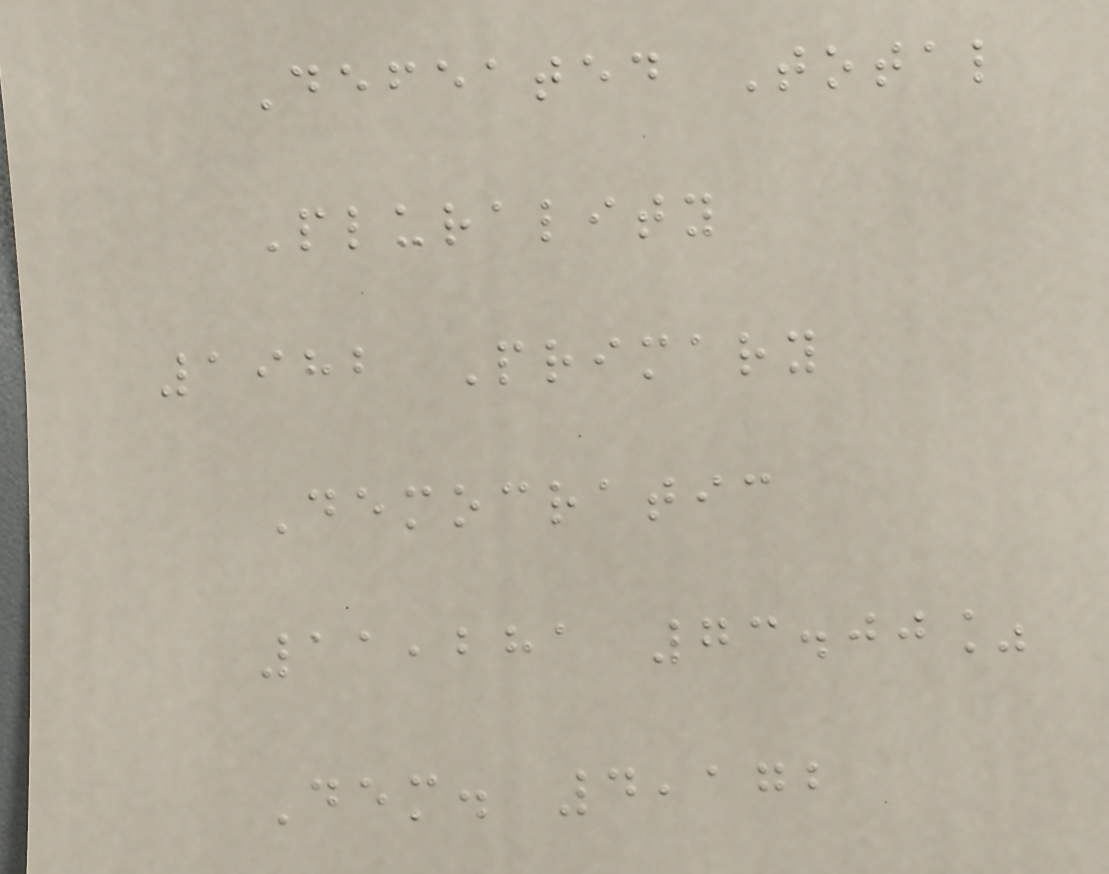Defeated Total
Plurality
1982 Primary
Democratic
11,281 73.00%
Dem. 4,172
